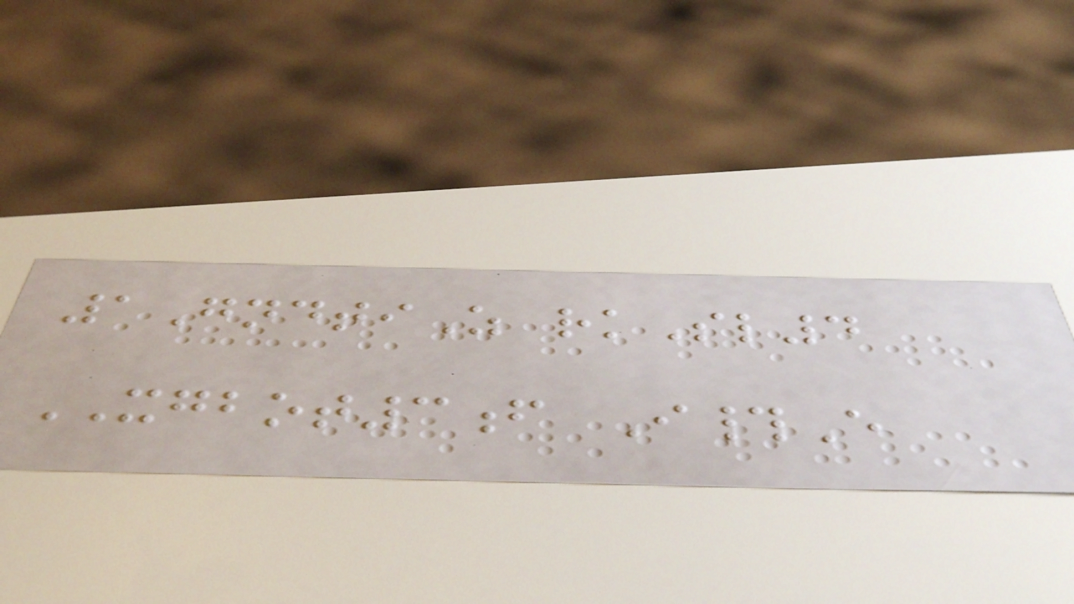1GndtiZ rkSl4
XGBOT3f I#E
